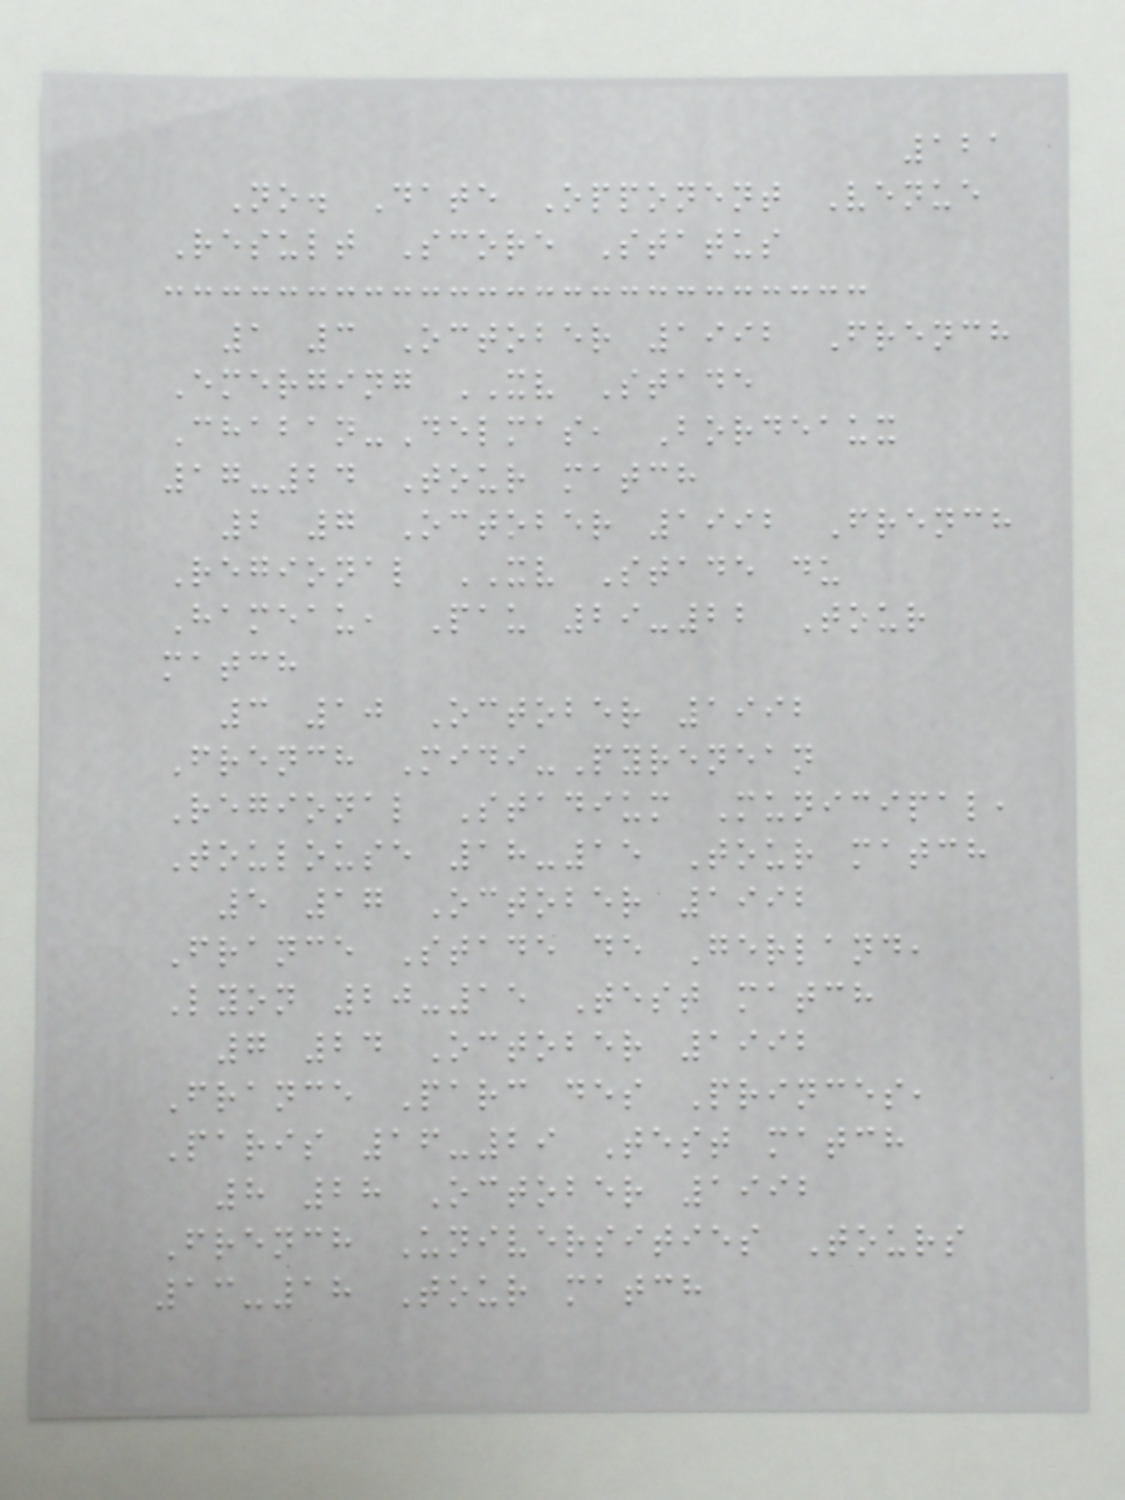121
No. Date Opponent Venue
Result Score Status
1 3 October 1992 French
Emerging XV Stade
Chaban-Delmas, Bordeaux
17-24 Tour match
2 7 October 1992 French
Regional XV Stade du
Hameau, Pau 29-22 Tour
match
3 10 October 1992
French Midi-Pyrenean
Regional Stadium Municipal,
Toulouse 18-15 Tour match
5 17 October 1992
France Stade de Gerland,
Lyon 20-15 Test match
7 24 October 1992
France Parc des Princes,
Paris 16-29 Test match
8 28 October 1992
French Universities Tours
13-18 Tour match
